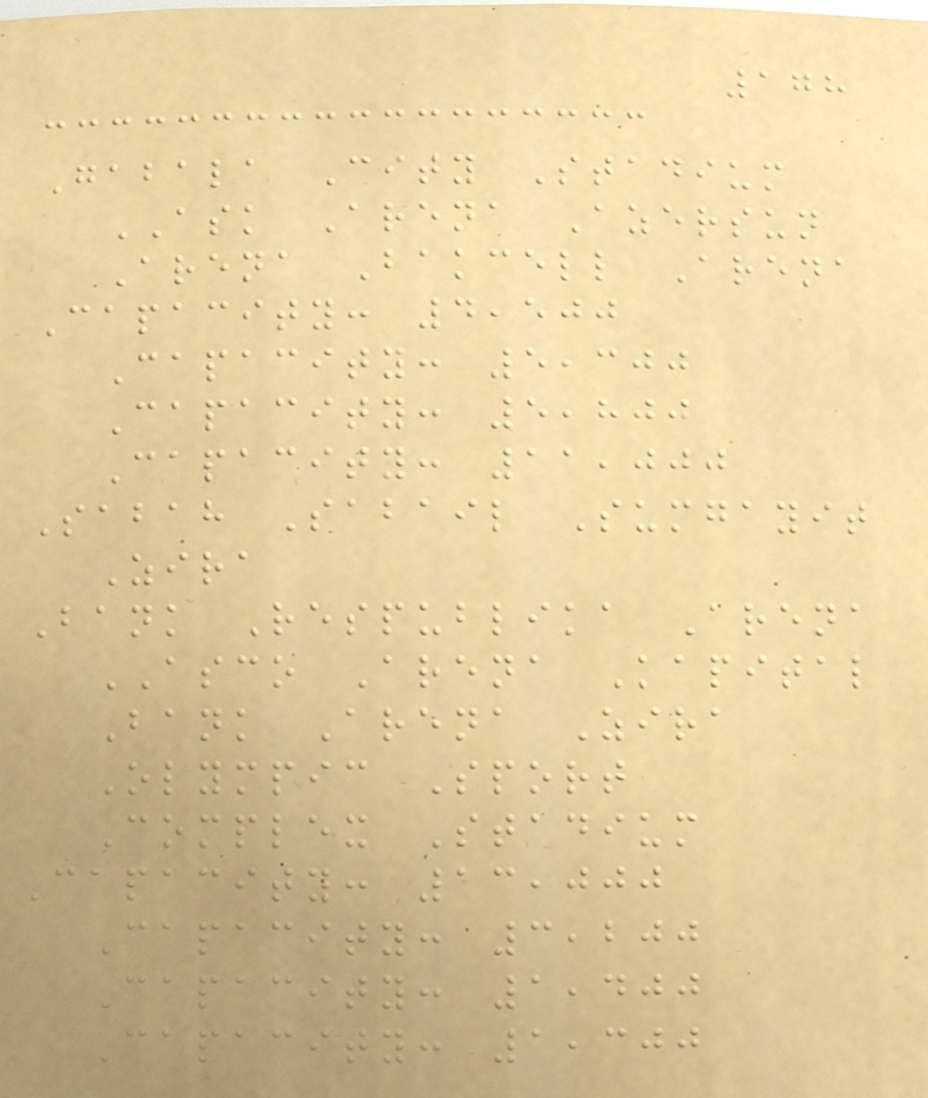178
Gabala City Stadium
ASK Arena Azersun
Arena Bakcell Arena
Capacity: 4,500
Capacity: 5,300
Capacity: 5,800
Capacity: 11,000
Sabah Sabail Sumgayit
Zira
Bank Respublika Arena
ASCO Arena Kapital
Bank Arena Zira
Olympic Sport
Complex Stadium
Capacity: 13,000
Capacity: 3,200
Capacity: 1,400
Capacity: 1,300
